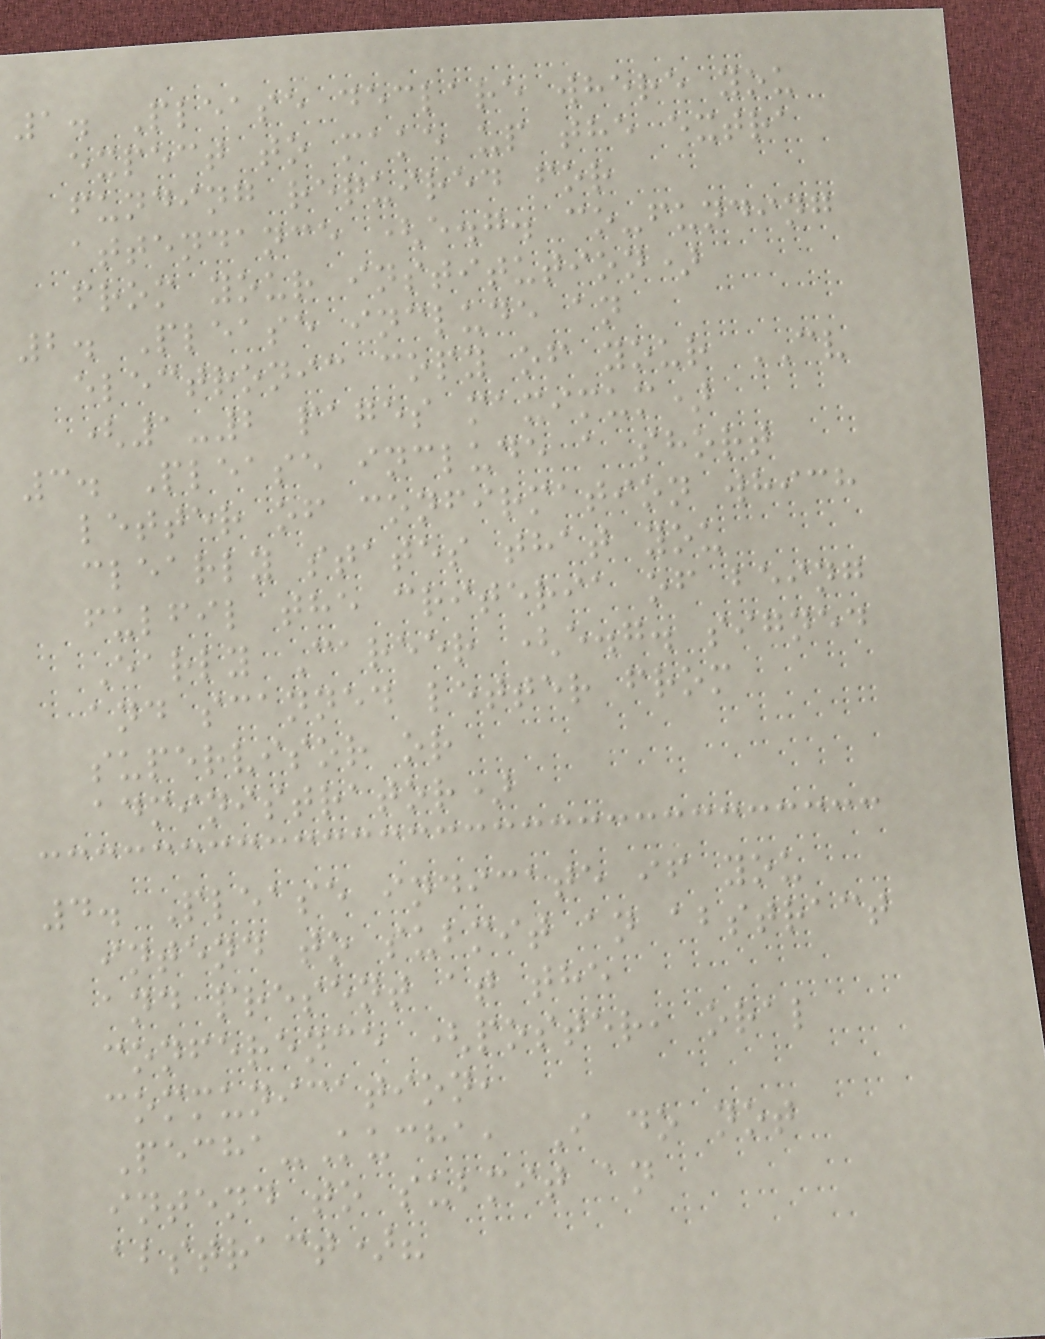1. Please declare where you
expect to make up the extra
funding required for
attendance (e.g. co-funding
from your institution)
2. Please include an
electronic copy of your CV
(1-2 pages maximum)
3. Please include a short
letter of confirmation which
clearly states that you
fulfil the criteria of being
Early Career (e.g. signed
and scanned letter from
supervisor or
administrator)
4. Please indicate if you
intend to submit an abstract
and present at the
conference (poster, oral
communication,
Pecha-Kucha, I do not
intend to submit an
abstract)?
